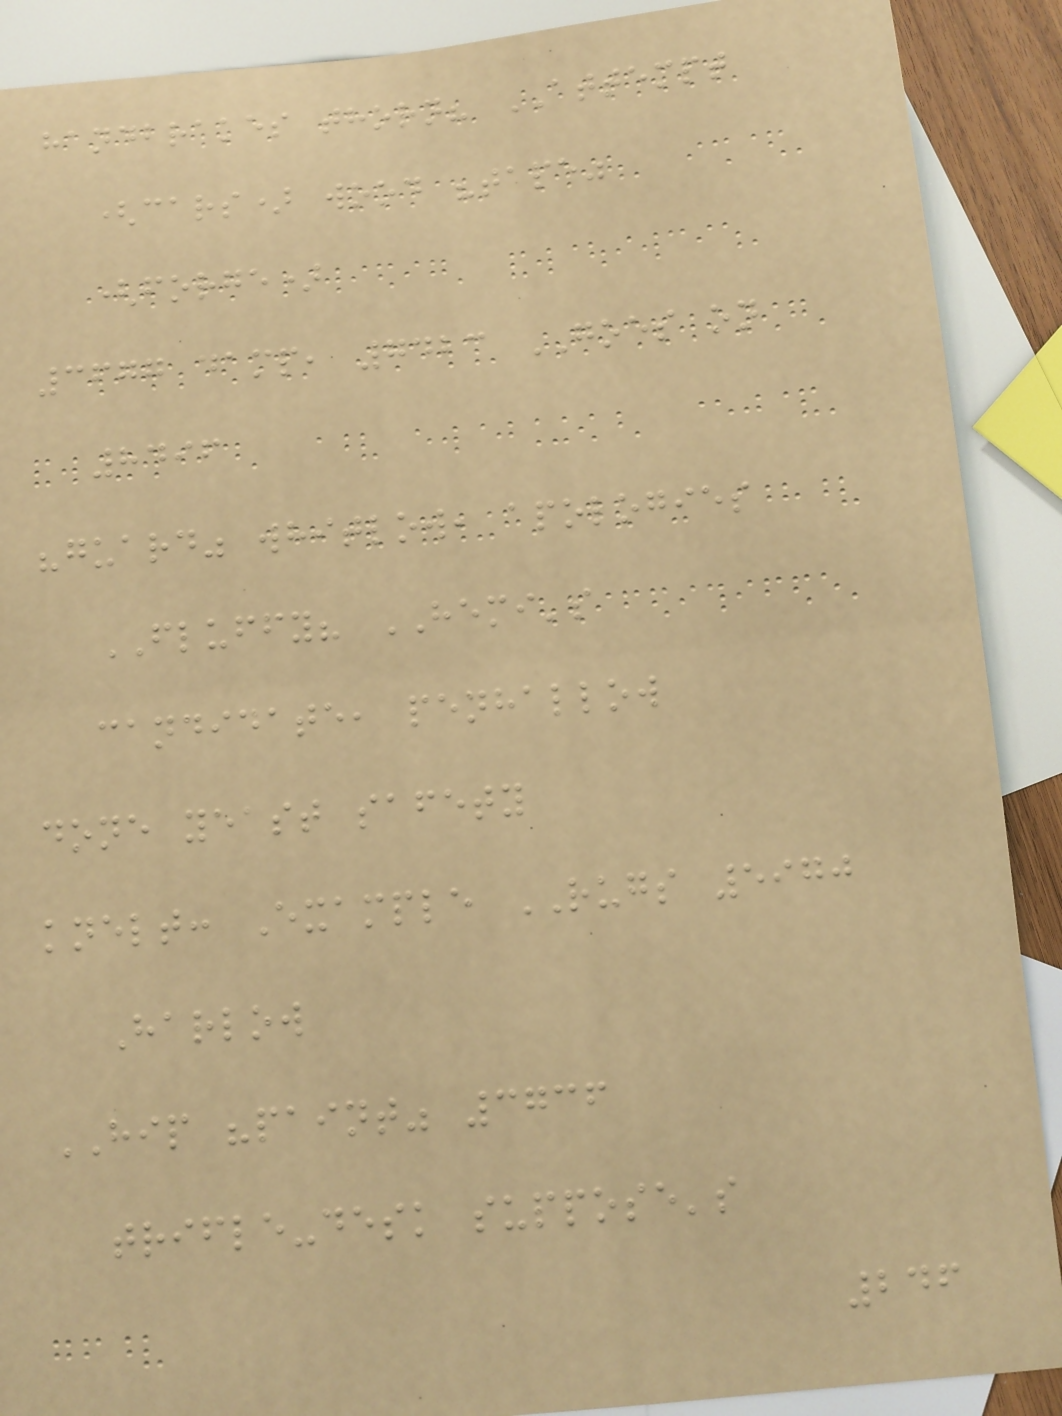handbrakes thorn? ATTEMPT
(cars) wood "tape"
(forge)
3677 damp, 7423 GOES on
8496
"guard" whitlow, apologies
FLUFFY? HEMI's
candidate, penhallow
done yeast safety
knelt: Example RUGS 5970
Harlow
HIP "paint" 3736
trifle-desk suppose's
246
